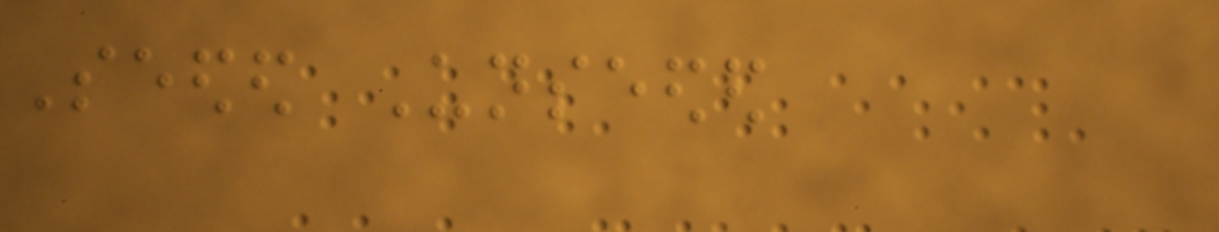Seeded Unseeded
